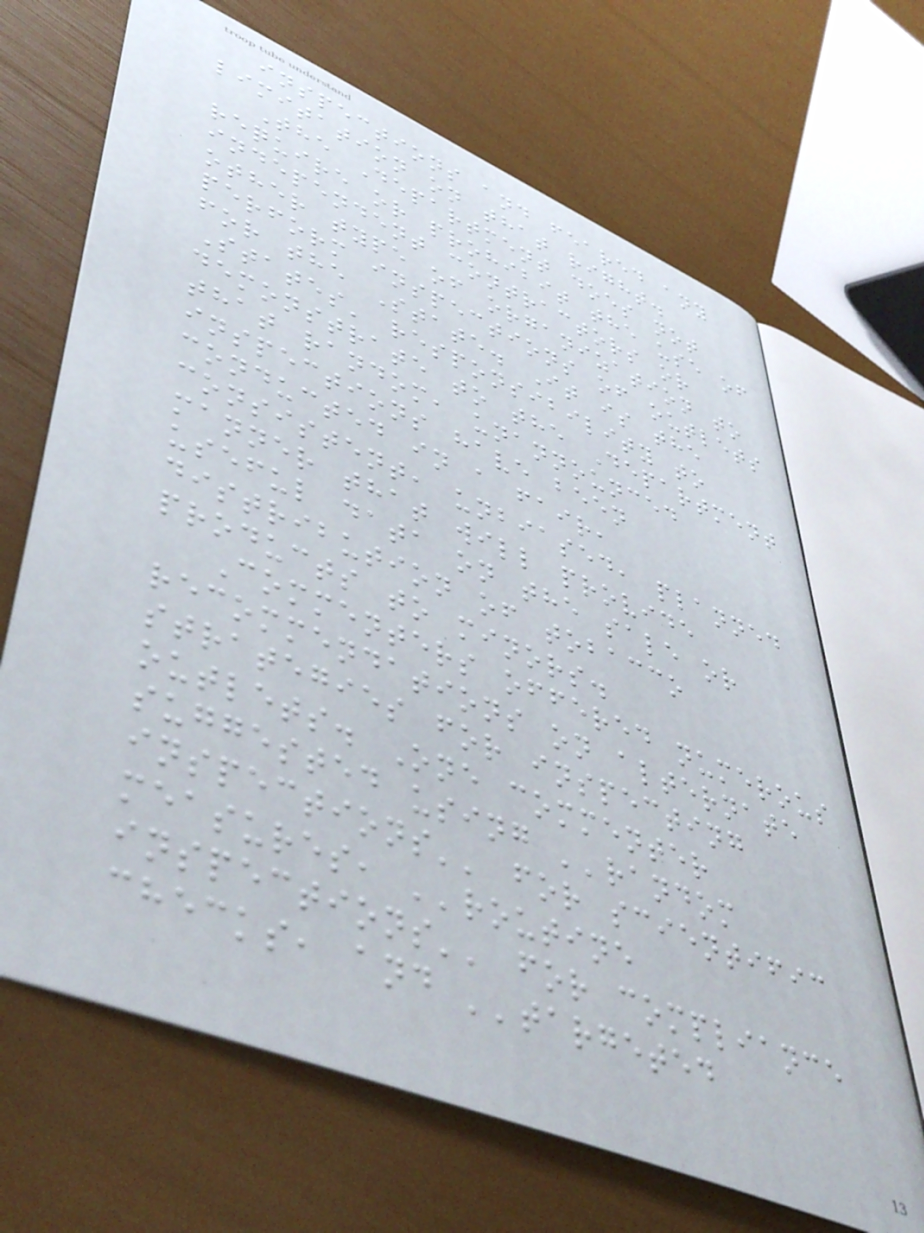inspections and feared any
limitation on that right.
The Department does not
require or prohibit the use of
independent contractors or
other type of organization to
perform inspections of outlets
for the State. It is the
States' responsibility to
demonstrate to the Department
that random, unannounced
inspections have been
conducted in a fair,
consistent, unbiased, planned
manner that will provide
useful data on the sale or
distribution of tobacco
products to minors.
Commenters offered numerous
recommendations on alternate
strategies for inspecting
outlets. One commenter
suggested using ''random
inspections'' for scientific
measures, ''routine
inspections'' for compliance
checks, and ''targeted
